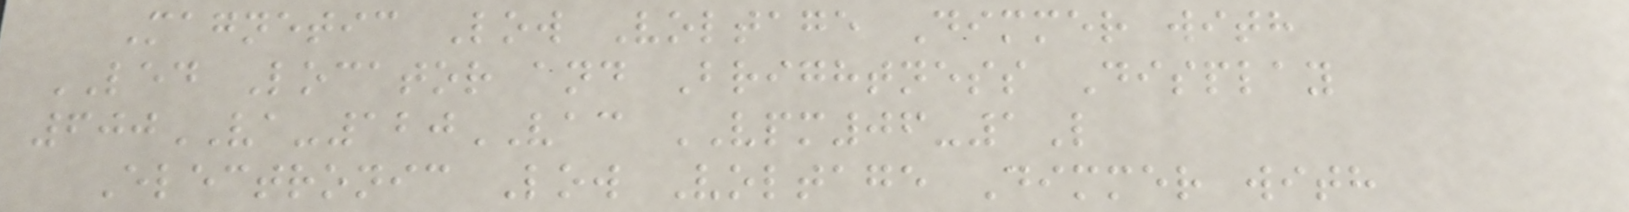Magnetic Low Voltage Dimmer with
LED Locator and Brightness Display
600VA-120VAC VPM06-1L
Electronic Low Voltage Dimmer with
